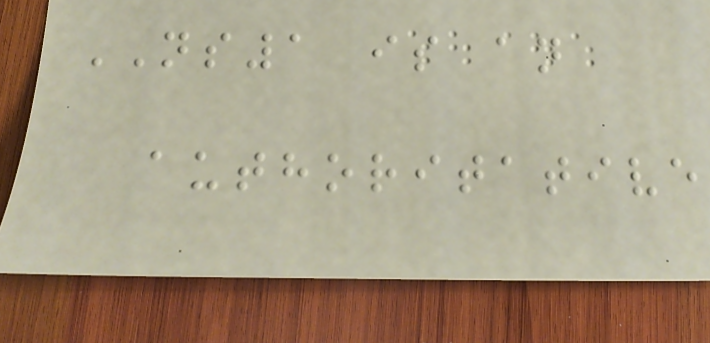NS1 is an
authoritative
